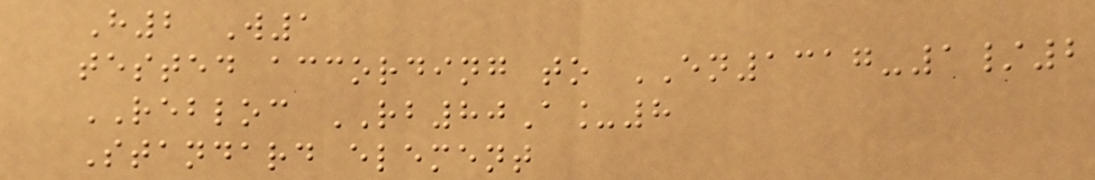H2 W1
tested according to EN1317-1/2
REBLOC RB80A_8
Standard element
